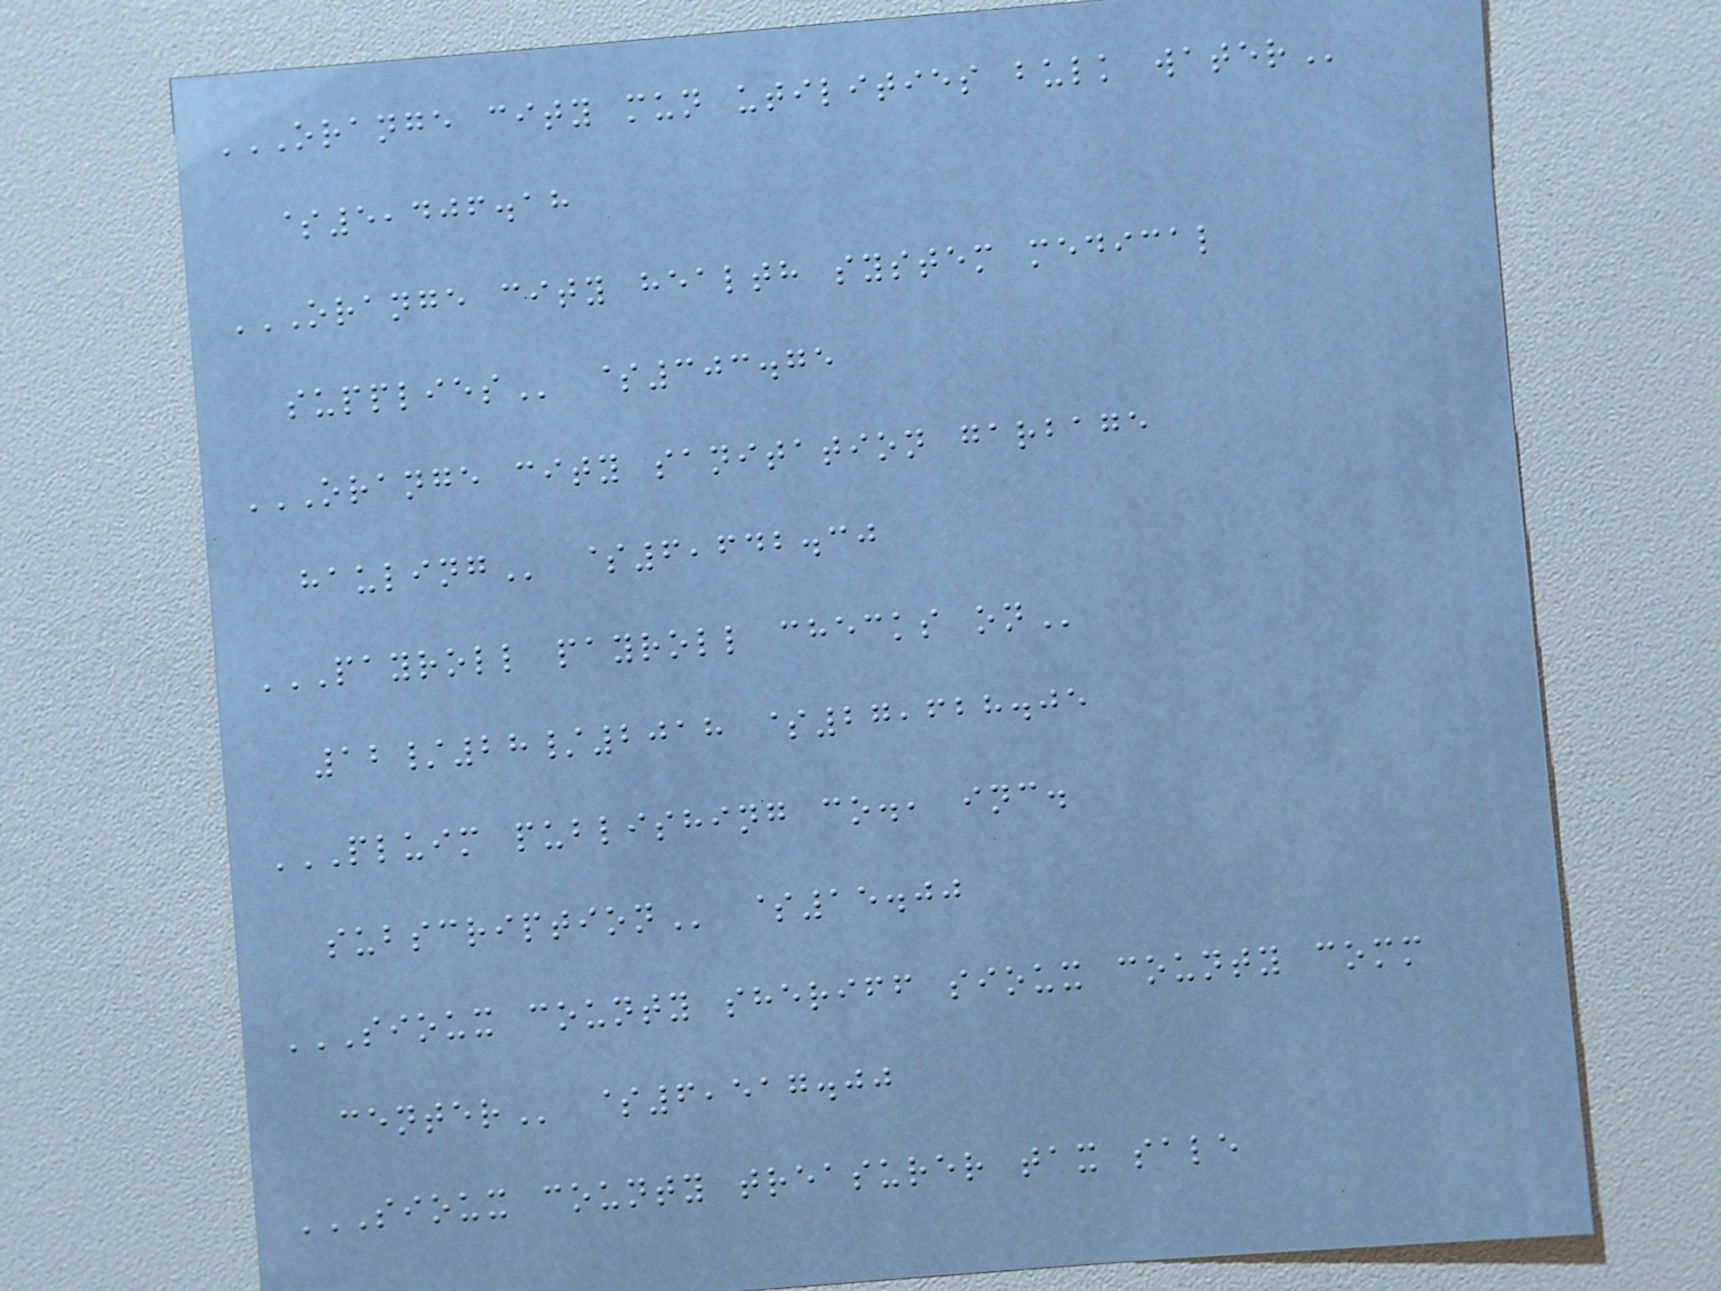ORANGE CITY MUN UTILITIES BULK WATER
$5,406.18
ORANGE CITY HEALTH SYSTEM MEDICAL
SUPPLIES $303.75
ORANGE CITY SANITATION GARBAGE
HAULING $6,642.30
PAYROLL PAYROLL CHECKS ON
12/28/2018 $27,628.05
PLUIM PUBLISHING CO., INC.
SUBSCRIPTION $15.00
SIOUX COUNTY SHERIFF SIOUX COUNTY COMM
CENTER $6,517.00
SIOUX COUNTY TREASURER TAX SALE
